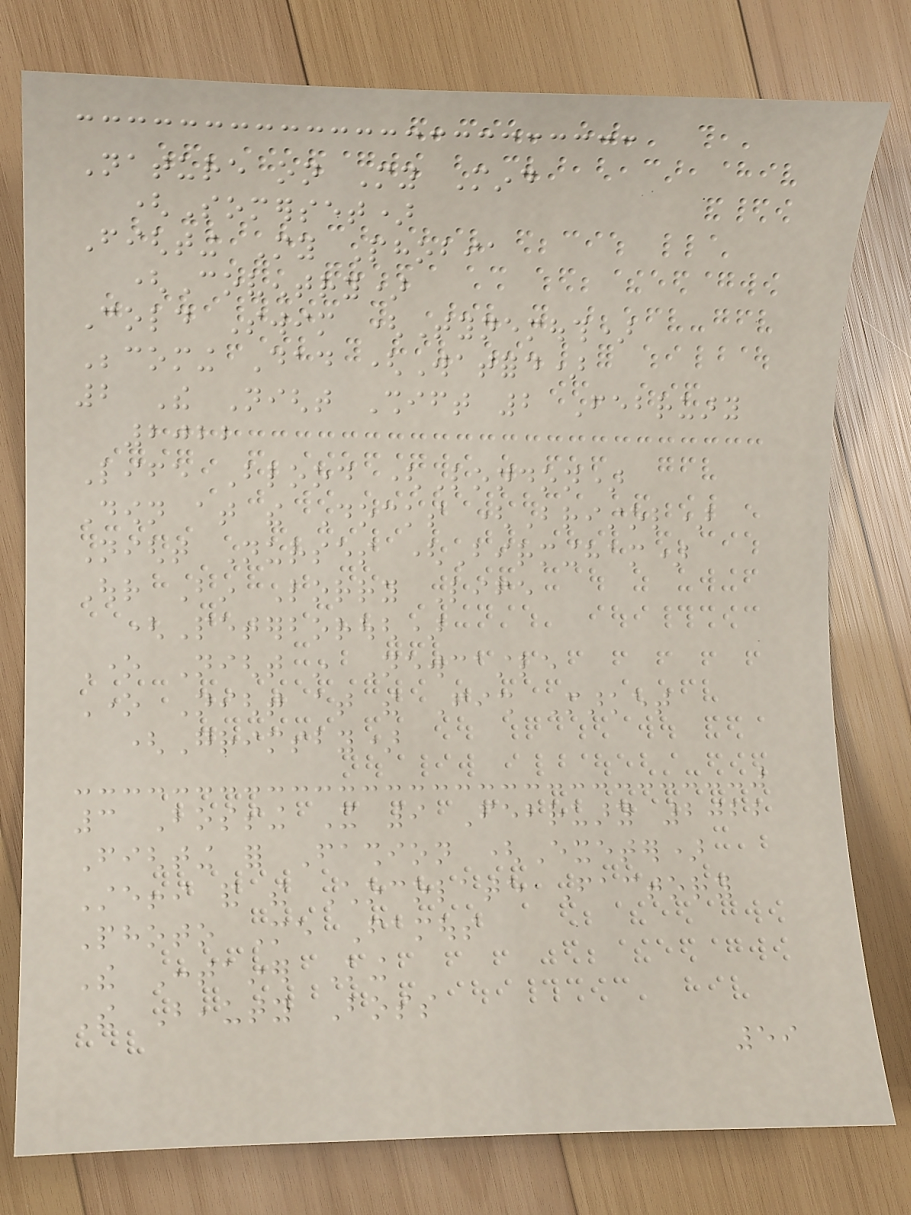Nature on My Mind
(Somerset)
Fighting My Phobia
(Coventry)
Cold Swim (Tynemouth)
Becoming Dad (Watford)
2 The Night Shift 2 February
2022
Life Blood (London)
Down at the Docks (Bristol)
Night Nurses (Birmingham)
Our Bin Lorry Life
(Peterborough)
One Night in Newcastle
One Night at the Fish Market
(Grimsby)
3 Bossing It 9 February 2022
Fighting for Fashion (Exeter)
Steffi and the Chocolate Factory
Photo Me Famous
The Container King
The Beauty Boss
59
